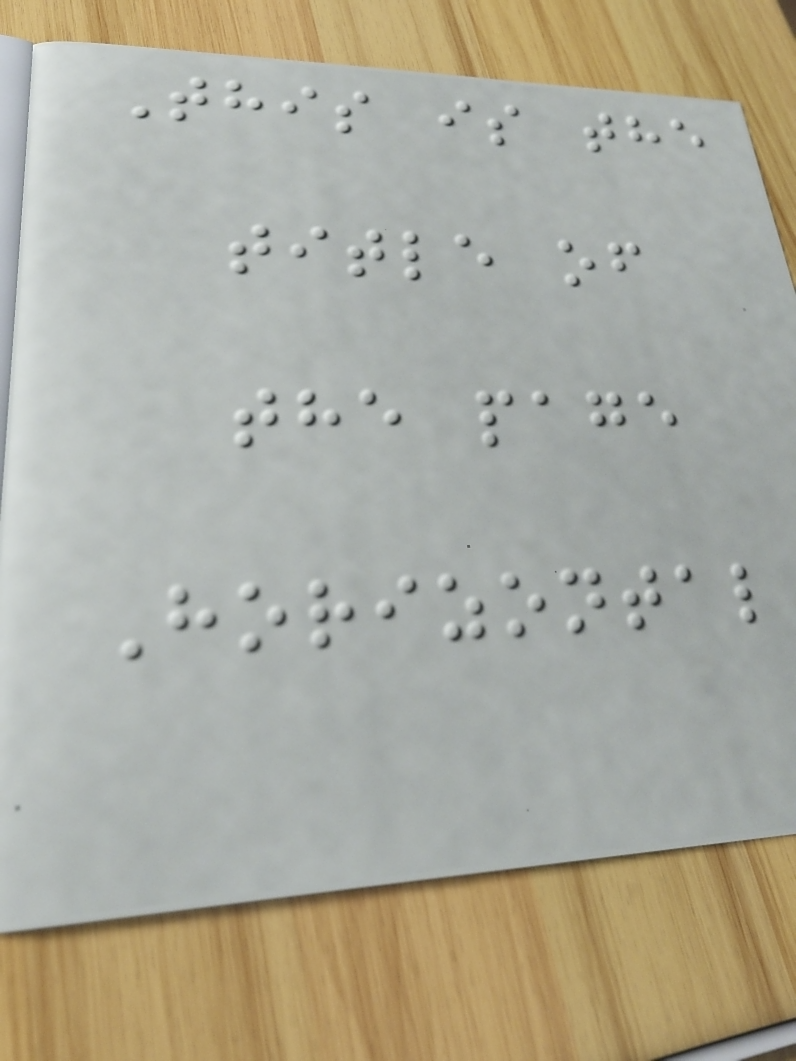This is the
title of
the page
Horizontal
